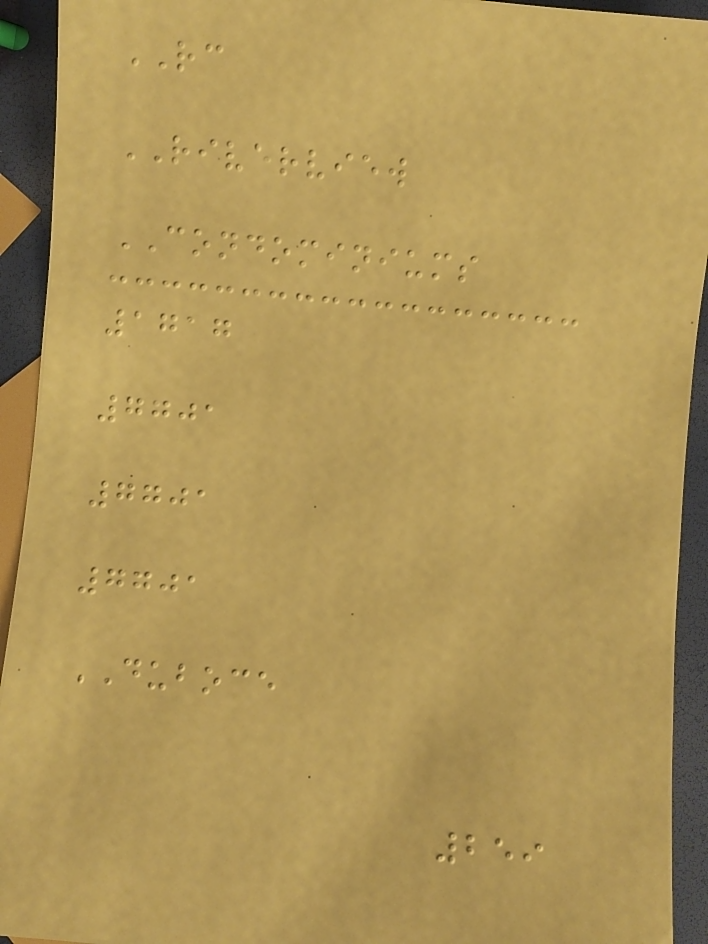RC
RIVERVIEW
CONDOMINIUMS
1717
7701
7701
7701
DUBOCE
259
